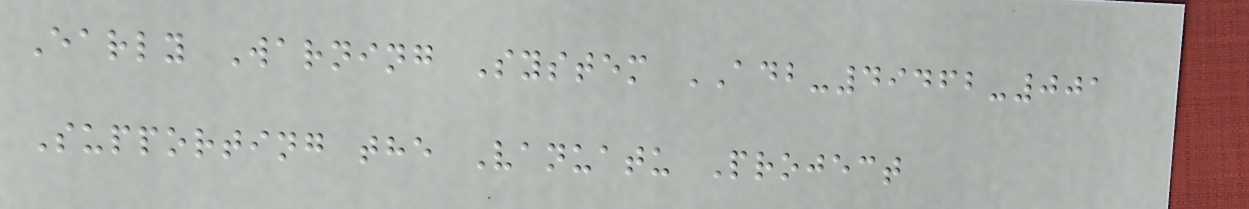Early Warning System ADB-49462-001
Supporting the Vanuatu Project
